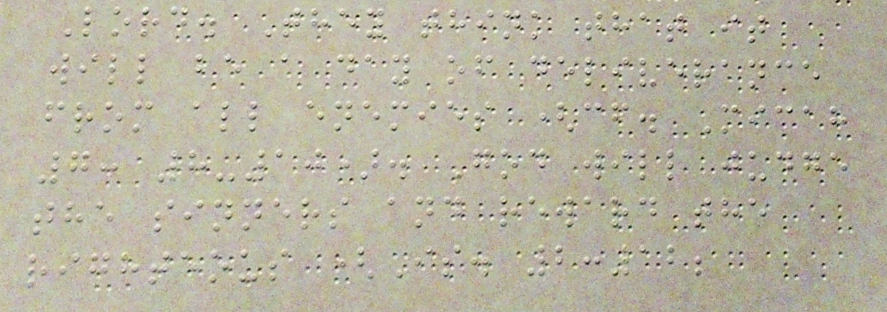Lord. They think that it
will be a day of deliverance
from all enemies (cf. Micah
7: 8-10). God will judge
the sinners and reward the
righteous (Is. 2:12;
